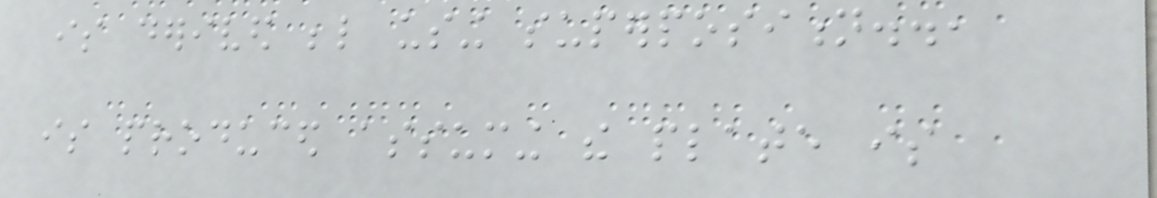is derived below using superposition..,
is produced assuming the plate is
